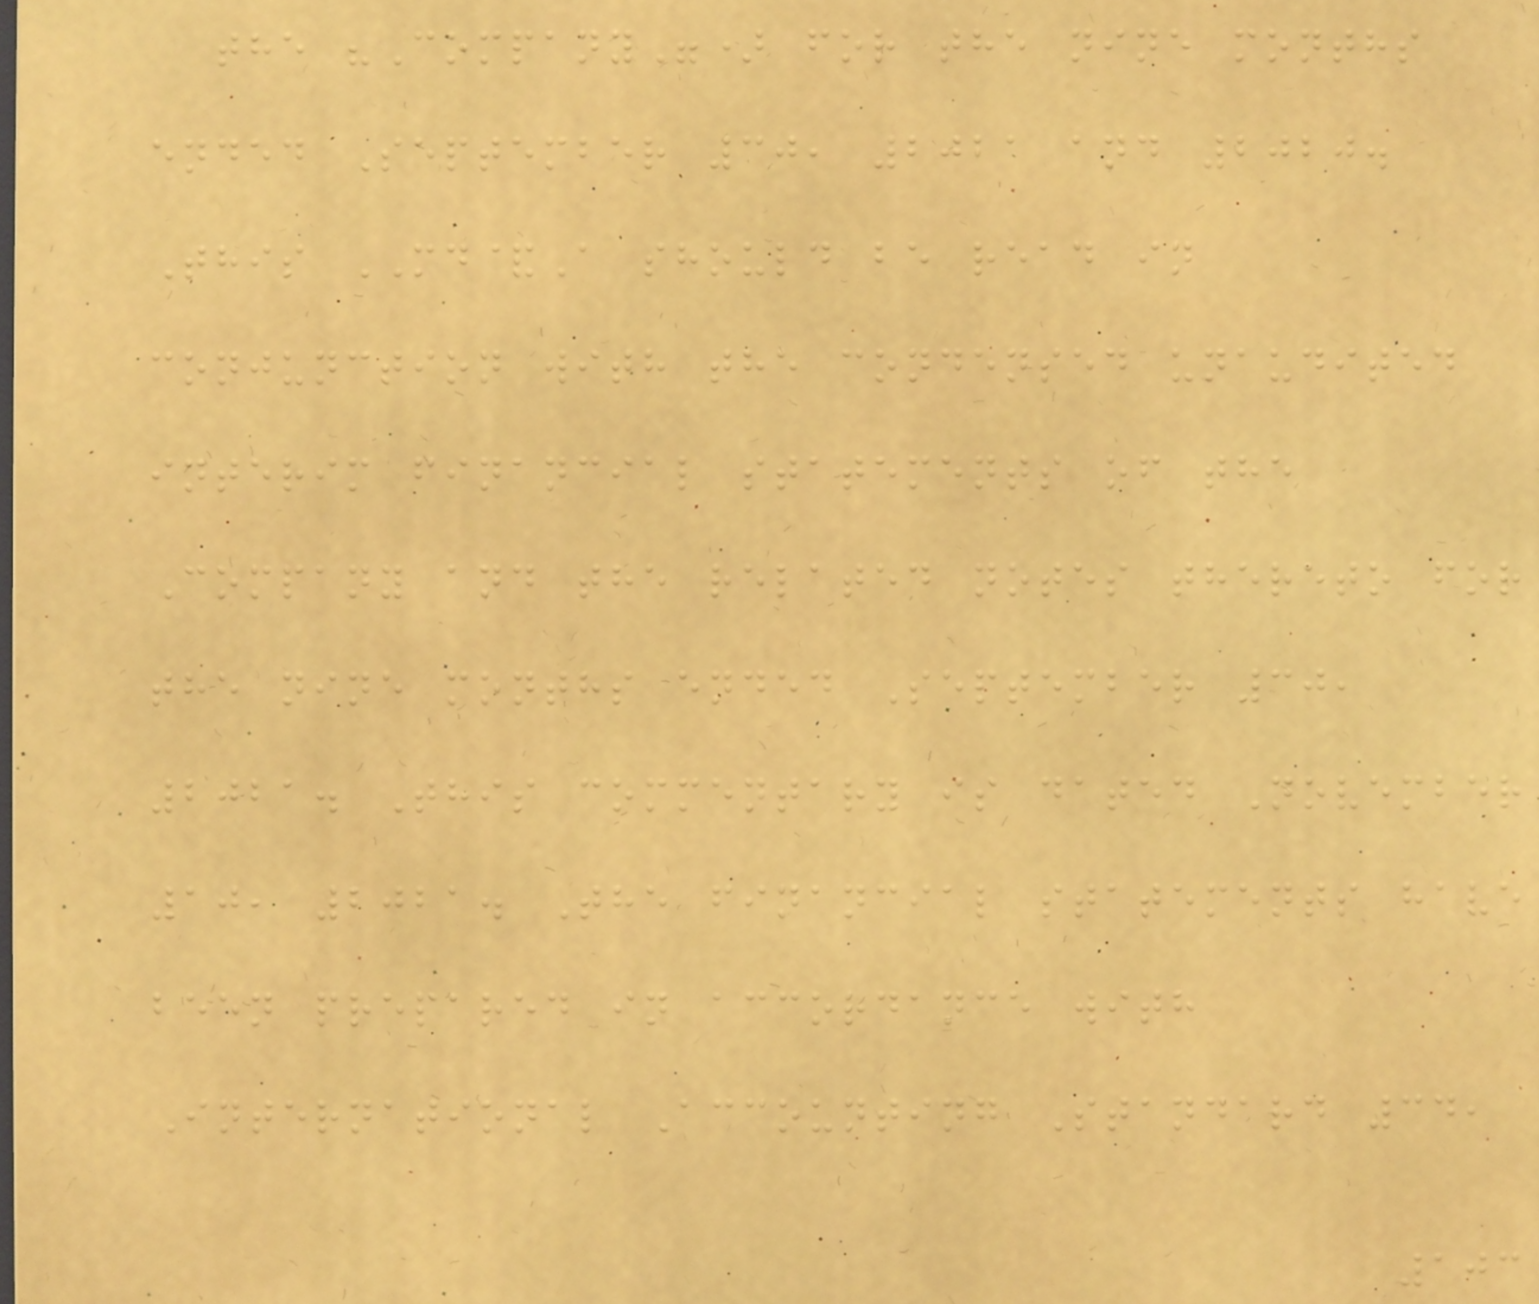the "Company") for the nine months
ended September 30, 2021 and 2020.
This MD&A should be read in
conjunction with the condensed unaudited
interim financial statements of the
Company and the related notes thereto for
the nine months ended September 30,
2021. This commentary is dated November
10, 2021. The financial statements have
been prepared in accordance with
International Accounting Standard 34,
103
